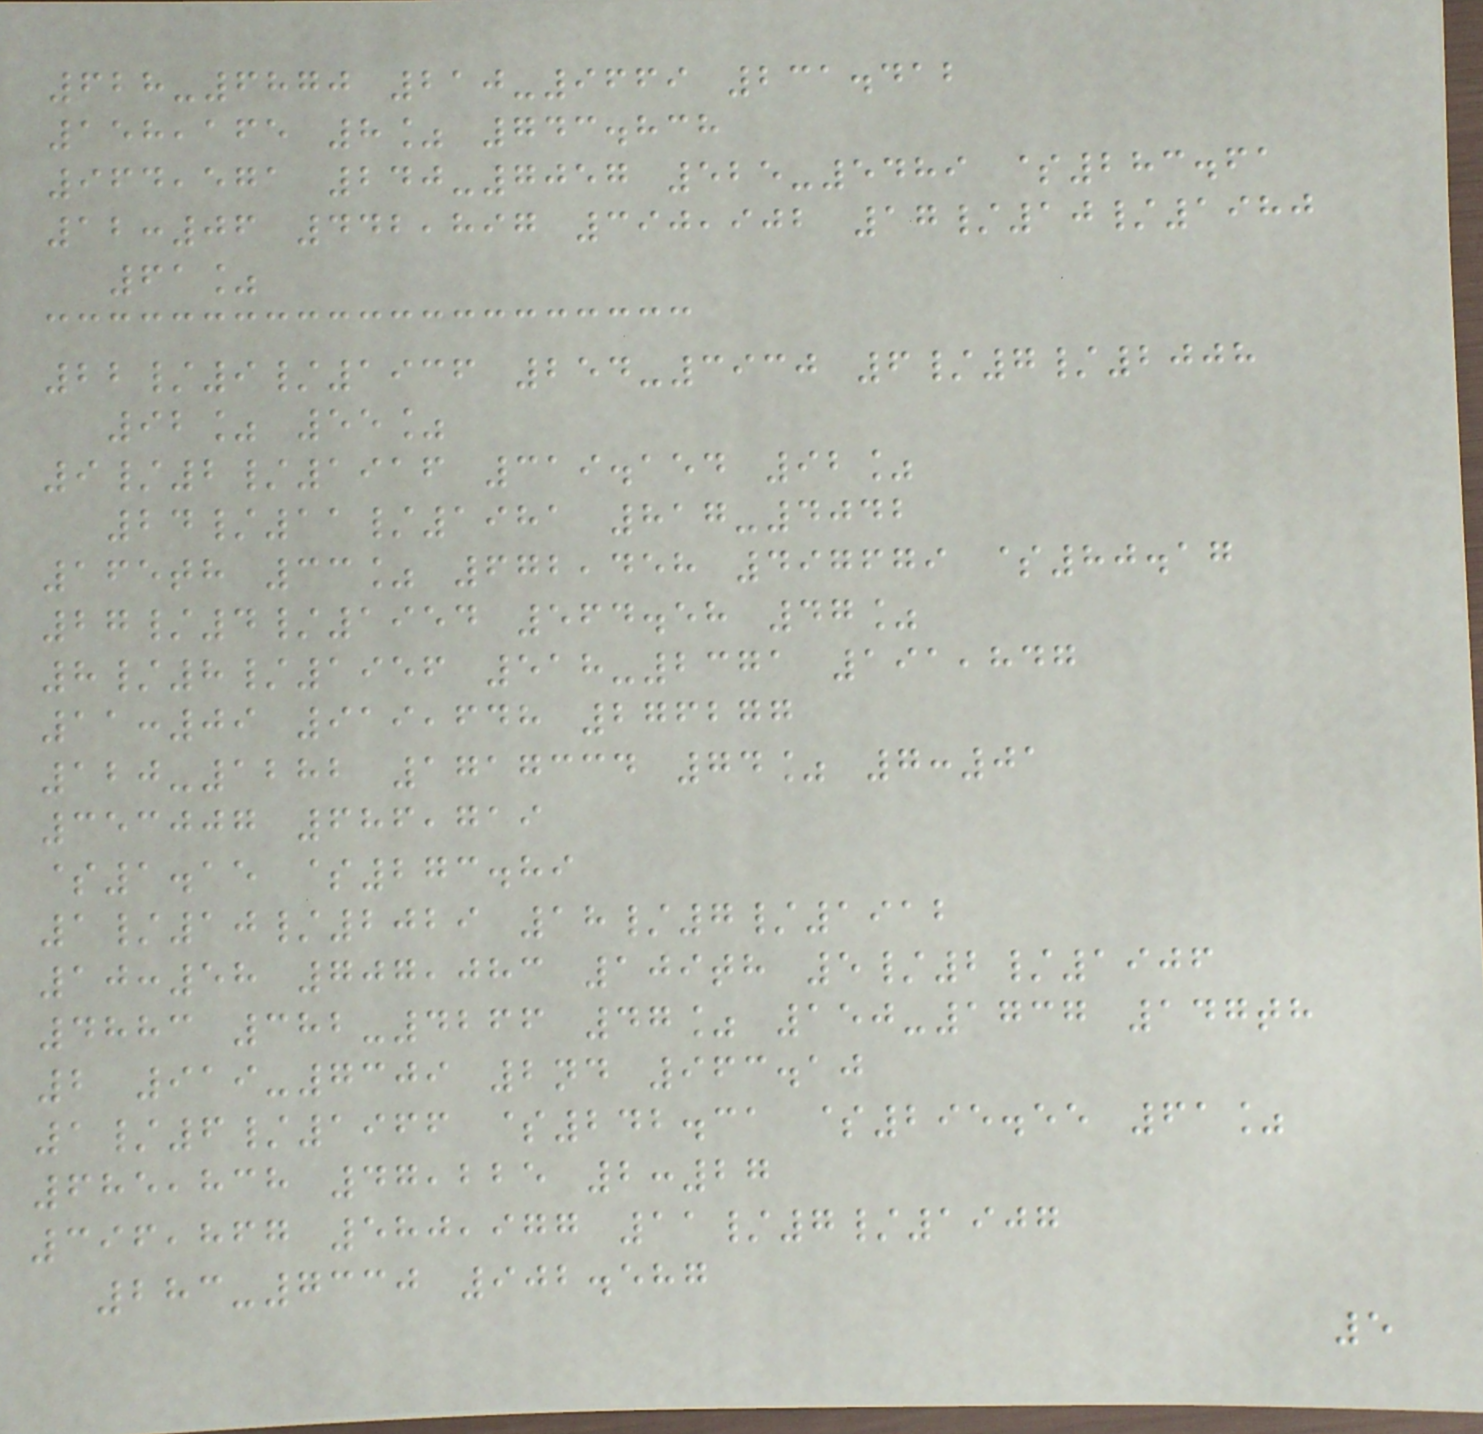628-6870 210-9669 231.412
158,165 8% 743.838
964,571 240-7057 525-5489 $283.61
12:06 442,897 390,902 17/10/1980
61%
22/9/1936 254-3930 6/7/2008
92% 55%
9/2/1916 319.154 92%
24/11/1981 817-4042
165th 33% 672,458 497679 $80.17
27/4/1954 564.58 47%
8/8/1956 518-2371 191,847
11:09 919,648 276277
120-1282 1717334 74% 7:01
353007 686,719
$1.15 $273.89
1/10/2029 18/7/1912
10:58 707,083 109th 5/2/1906
4883 382-4266 47% 150-1737 147th
2 919-7309 2nd 963.10
1/6/1966 $242.31 $295.55 61%
685,838 47,225 2:27
396,867 580,977 11/7/1907
283-7330 902.587
5
